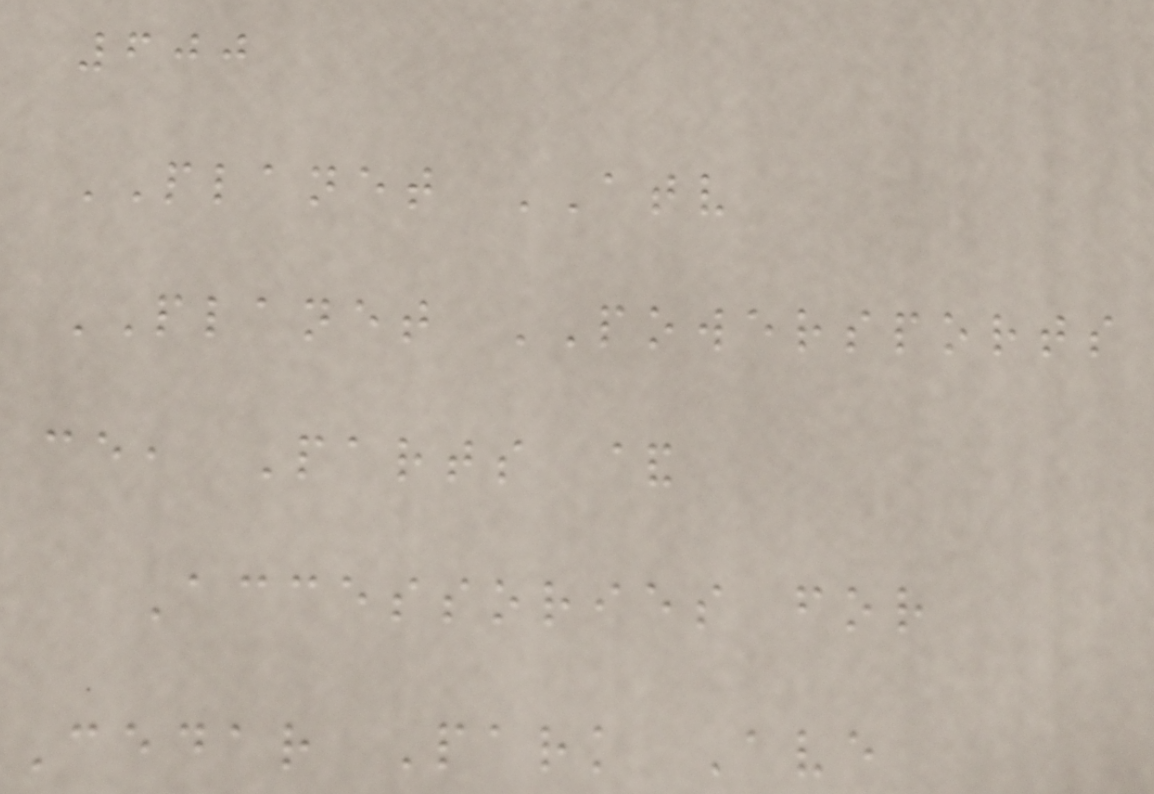600
PLANET ATV
PLANET POWERSPORTS
ce, Parts &
Accessories for
Cedar Park Ave
